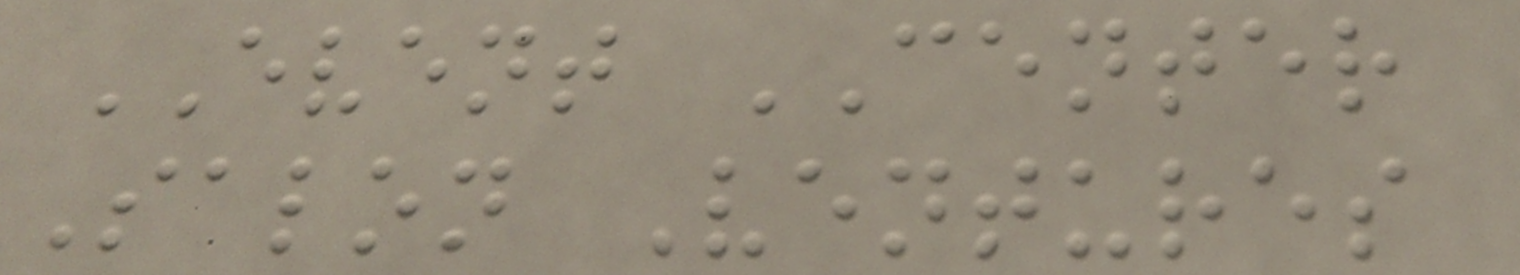EVENT CENTER
Salon Ventures
